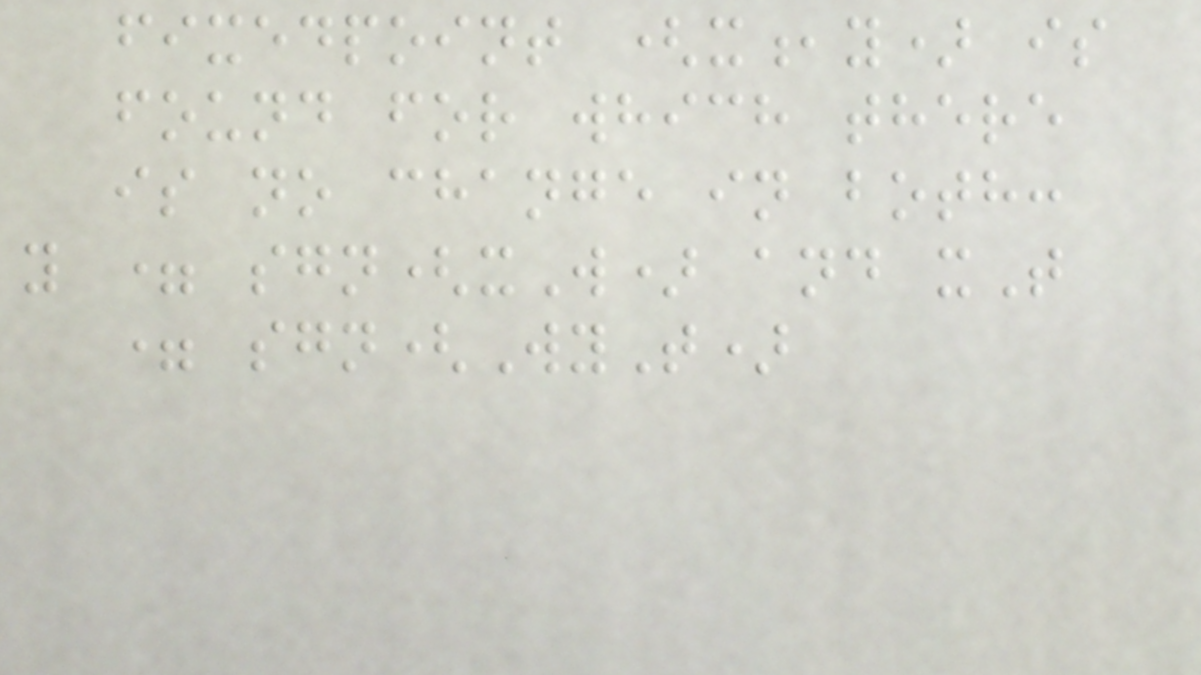fixedpoint (x,y) is
found for which there
is no change in both:
y = sgn(xW) and xT
= sgn(WyT)
